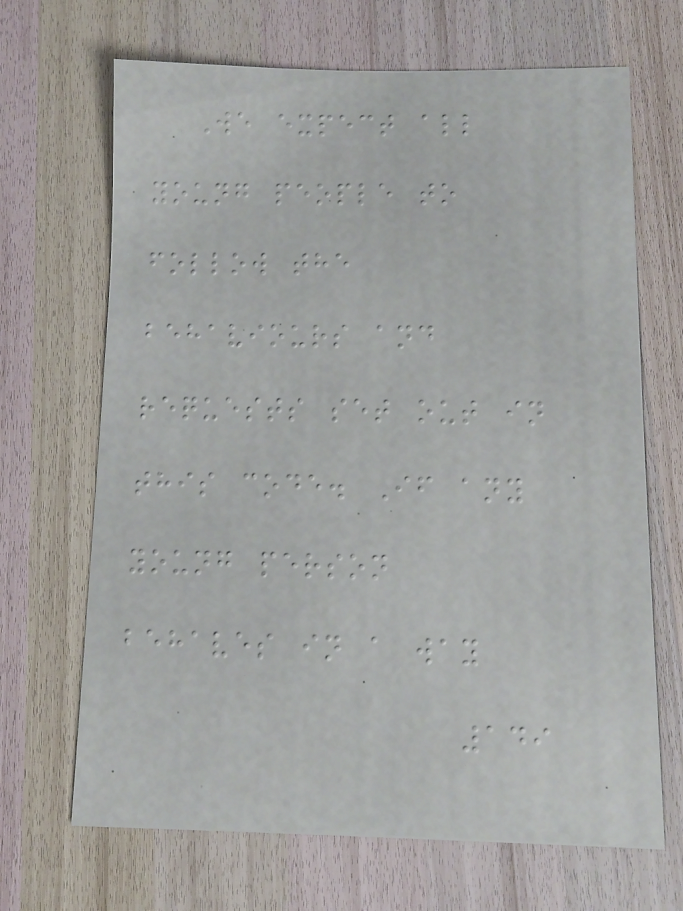We expect all
young people to
follow the
behaviours and
requests set out in
this code. If any
young person
behaves in a way
149
